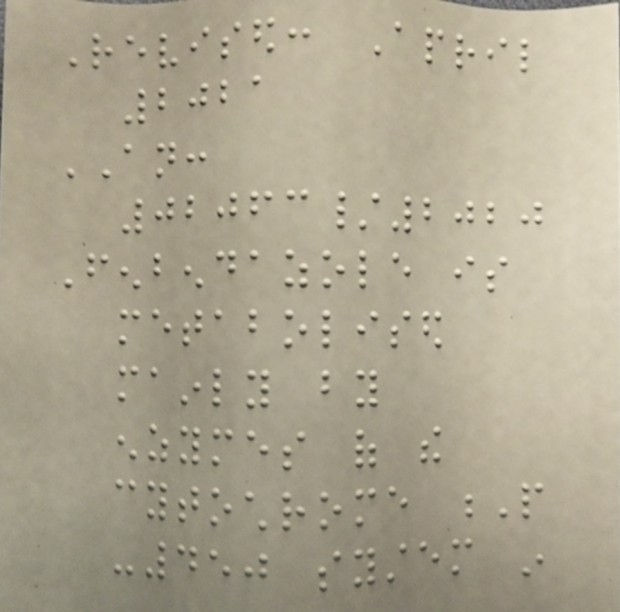Revised: April
2021
AN:
02063/2020
Fenbendazole is
metabolised
mainly by
enzymes of the
cytochrome P
-450 system in
